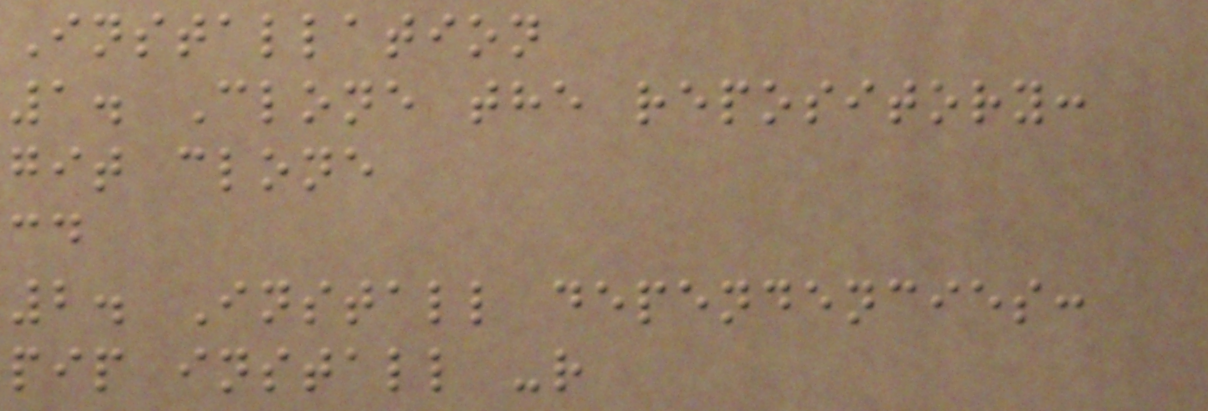Installation
1. Clone the repository:
git clone
cd
2. Install dependencies:
pip install -r
